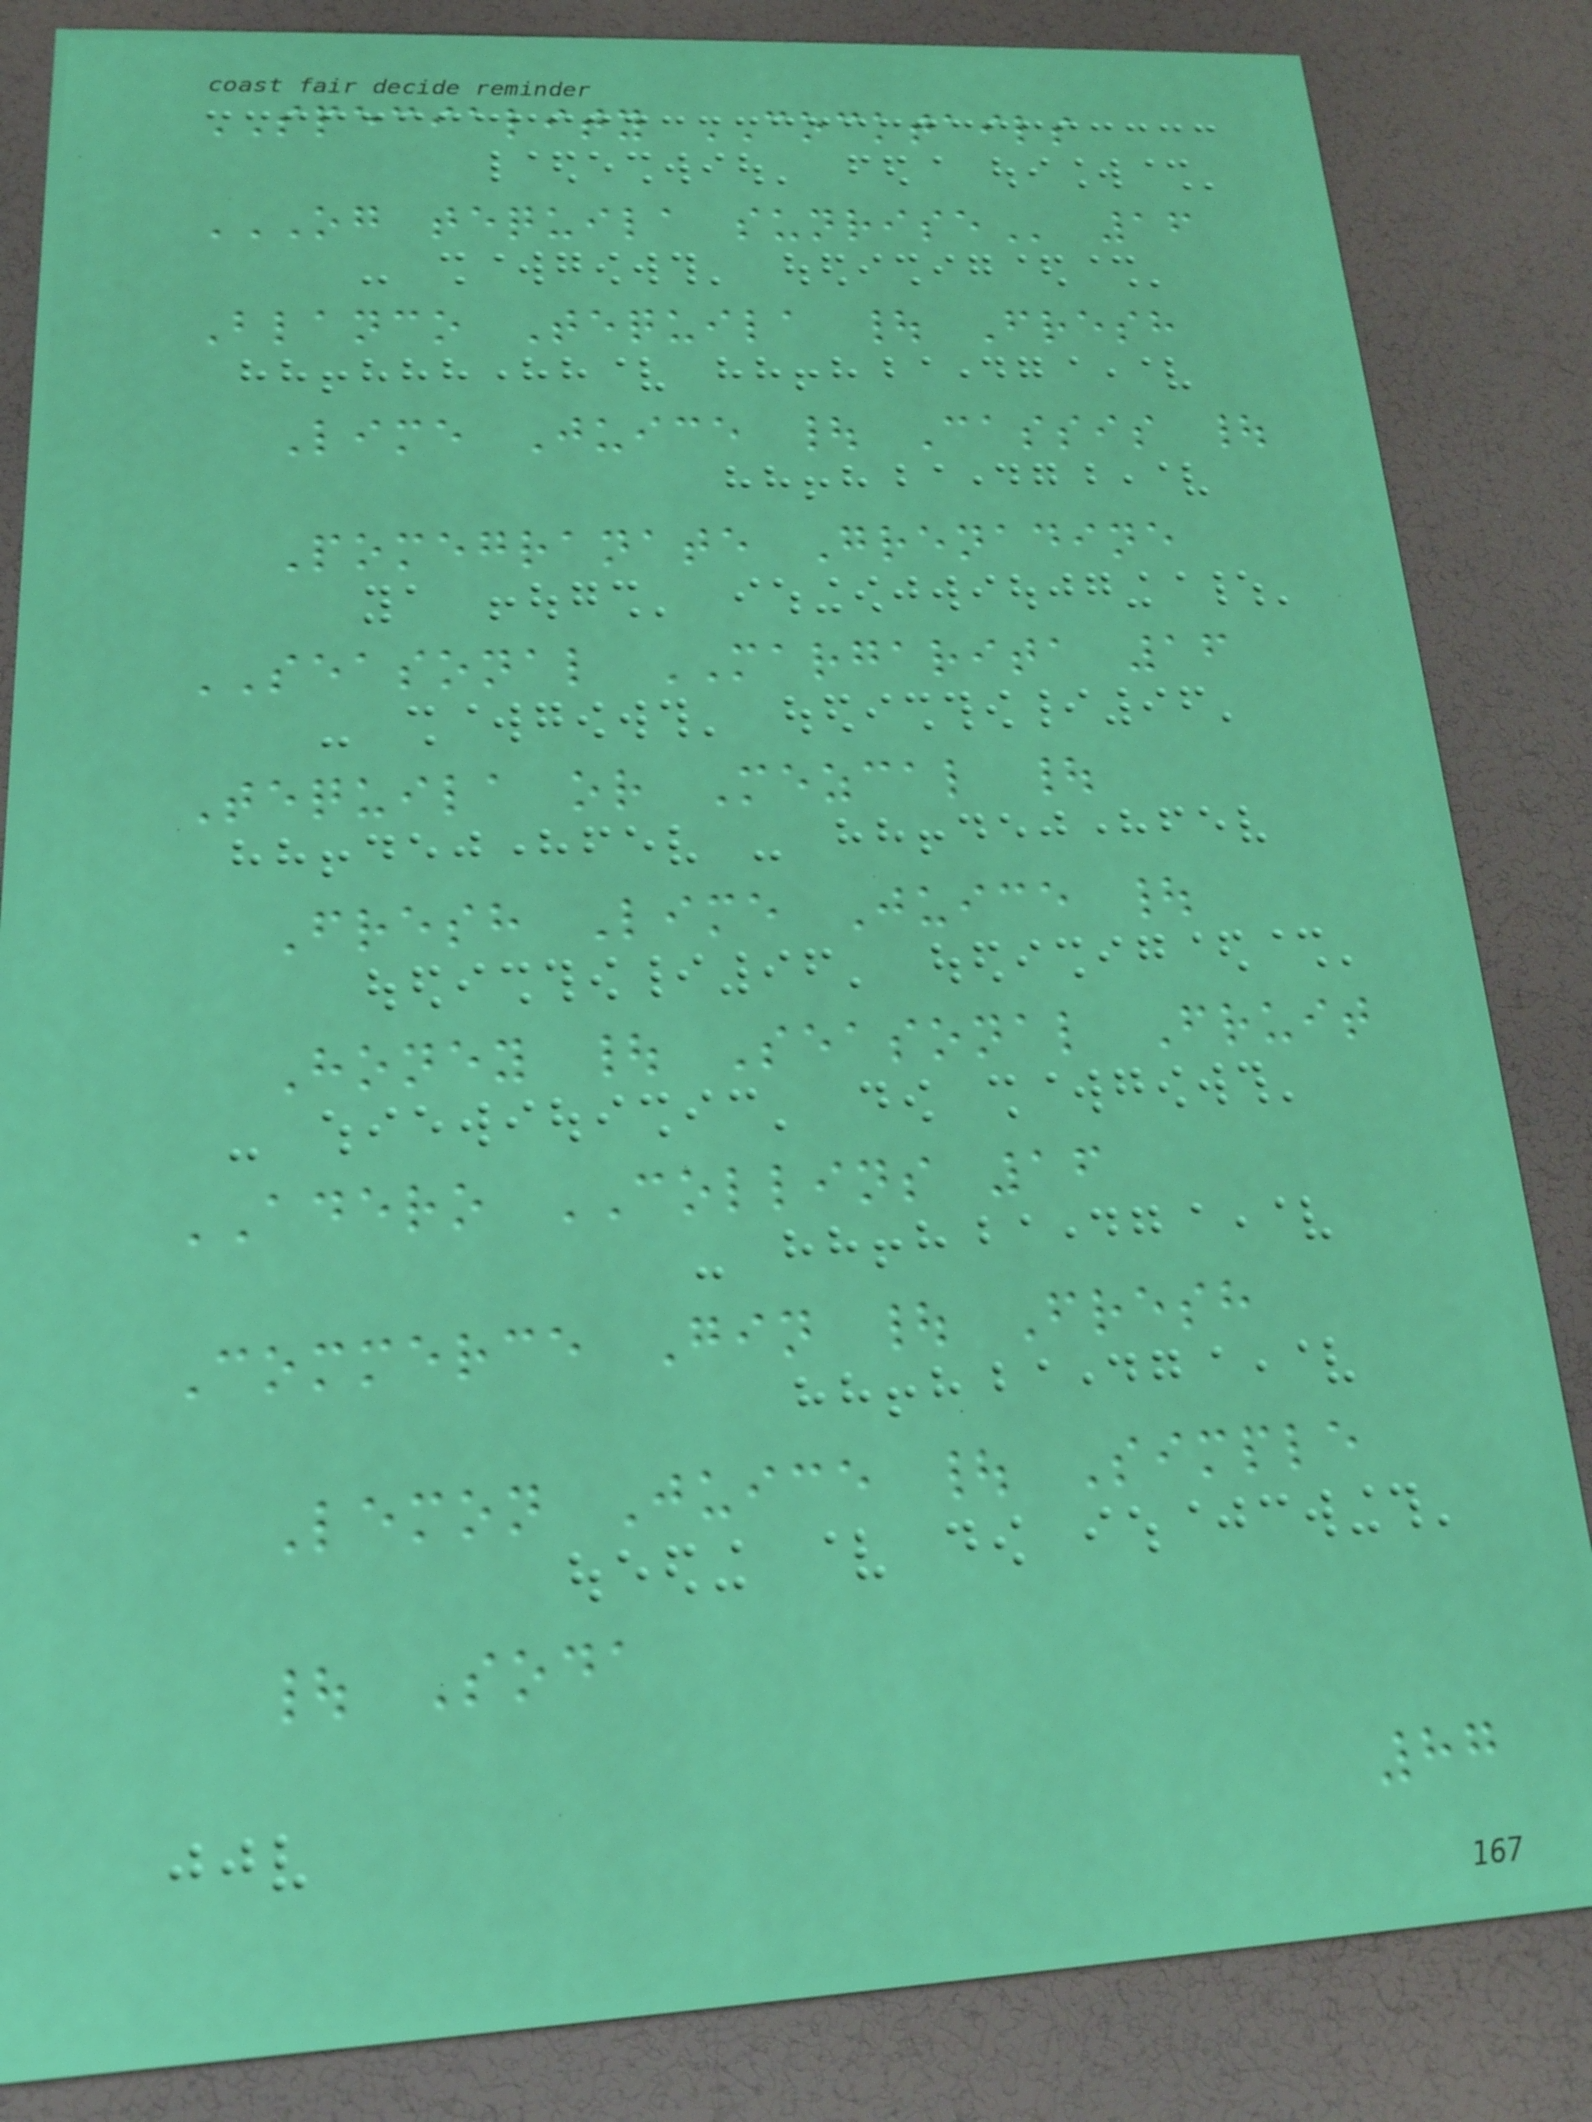SPECIALITY COCKTAILS
OG TEQUILA SUNRISE 16
Blanco Tequila | Fresh
Lime Juice | Cassis |
Pomegranate Grenadine
SEASONAL MARGARITA 16
Tequila or Mezcal |
Fresh Lime Juice |
Honey | Seasonal Fruit
ADERO COLLINS 16
Commerce Gin | Fresh
Lemon Juice | Simple
| Soda
87
